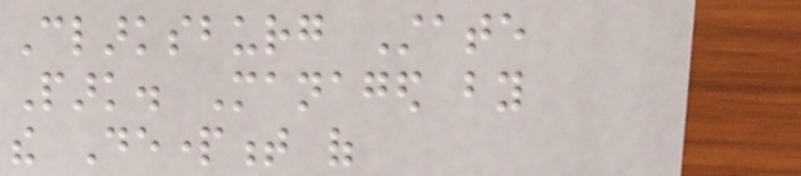Clarksburg State
Park. Managed by
the Department of
